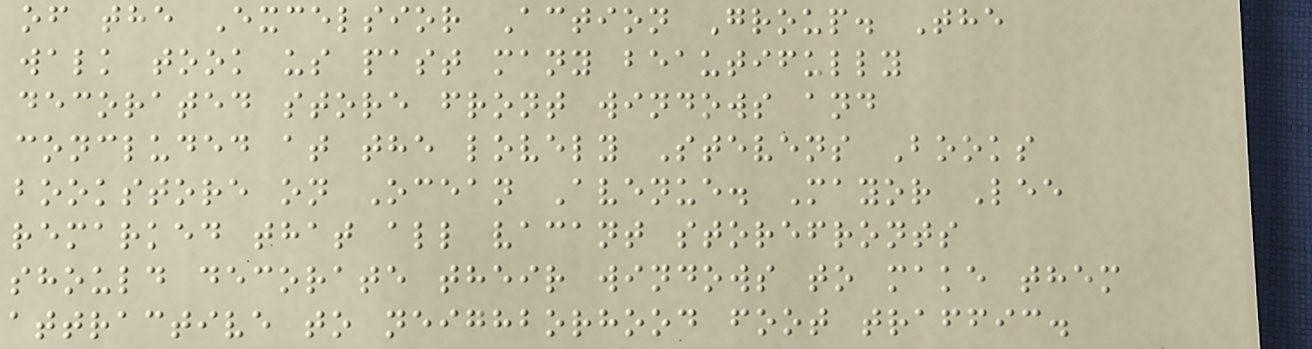of the Excelsior Action Group. The
walk took us past many beautifully
decorated store front windows and
concluded at the lovely Stevens Books
bookstore on Ocean Avenue. Mayor Lee
remarked that all vacant storefronts
should decorate their windows to make them
attractive to neighborhood foot traffic.
